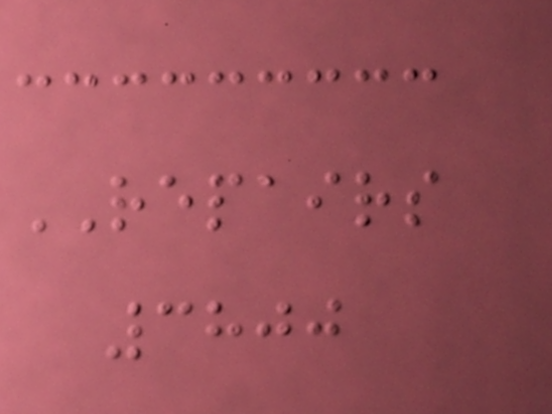REPAIRS
3800
